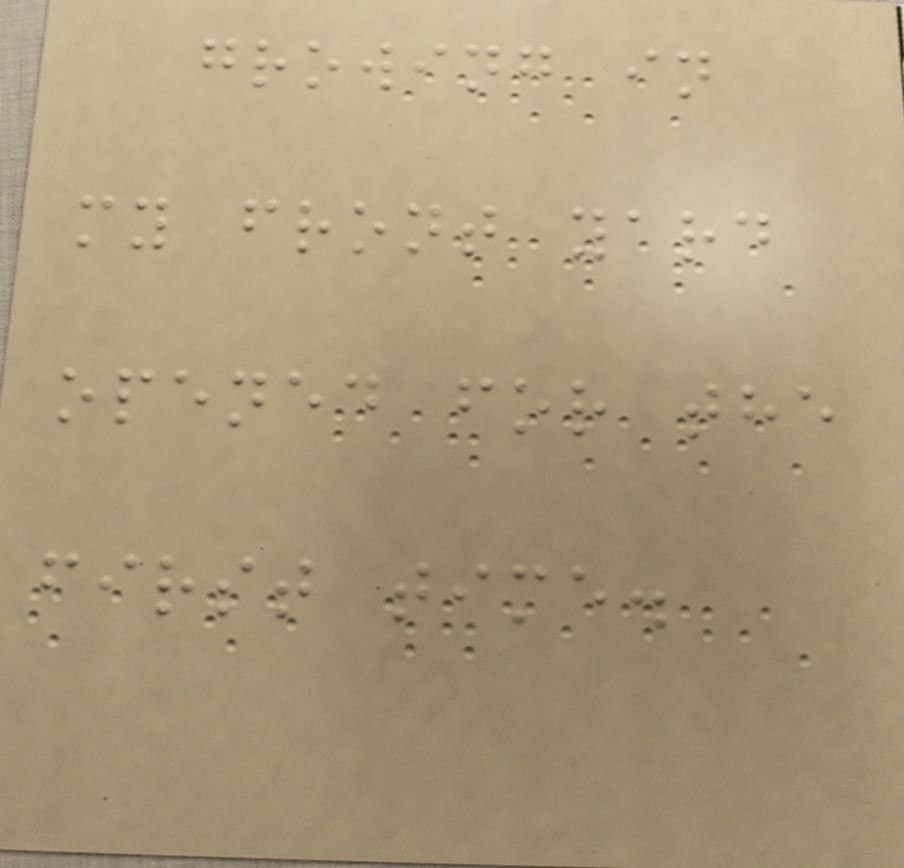growing in
my front yard
opened for the
first time.
